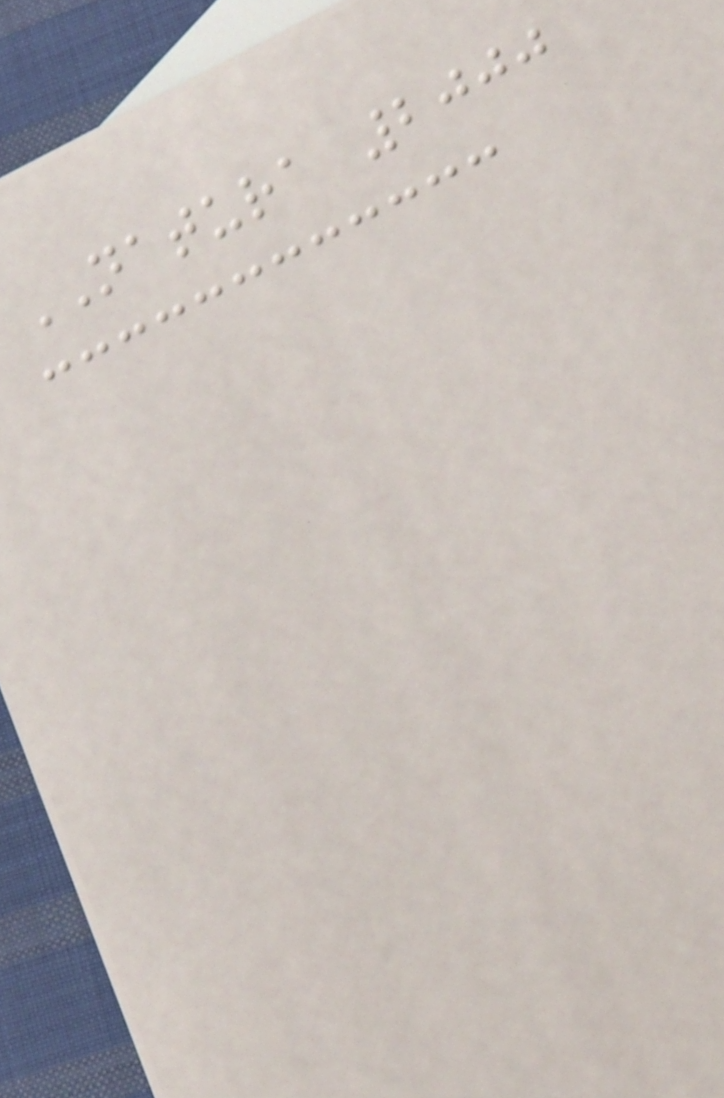NATURA 2000
